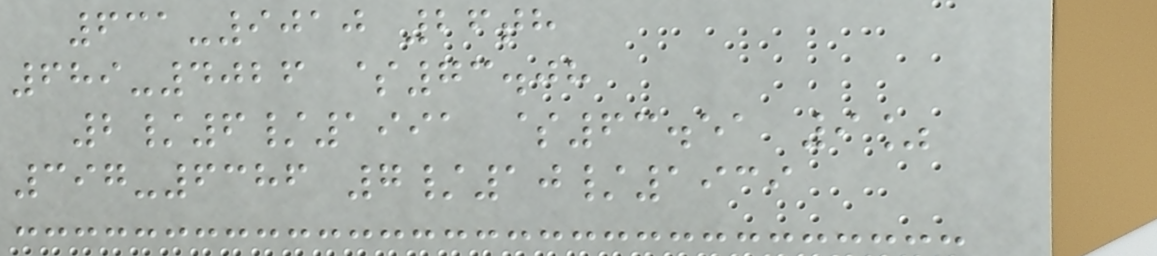631-9010 26th
689-4026 $73.08
2/6/1991 $63.51 9%
397-6386 7/10/1939
